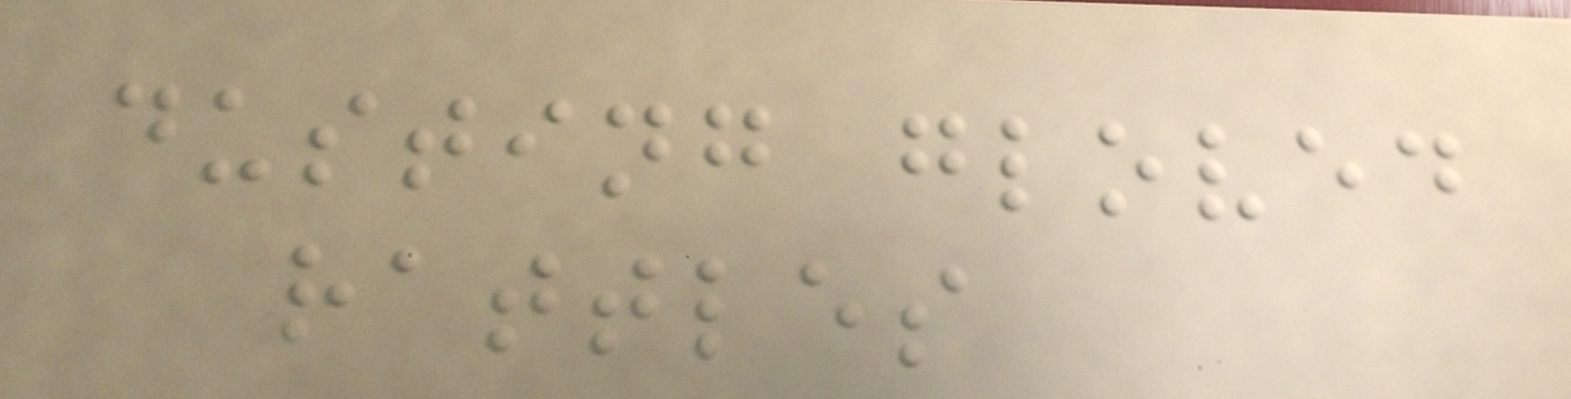dusting gloved
rattles
